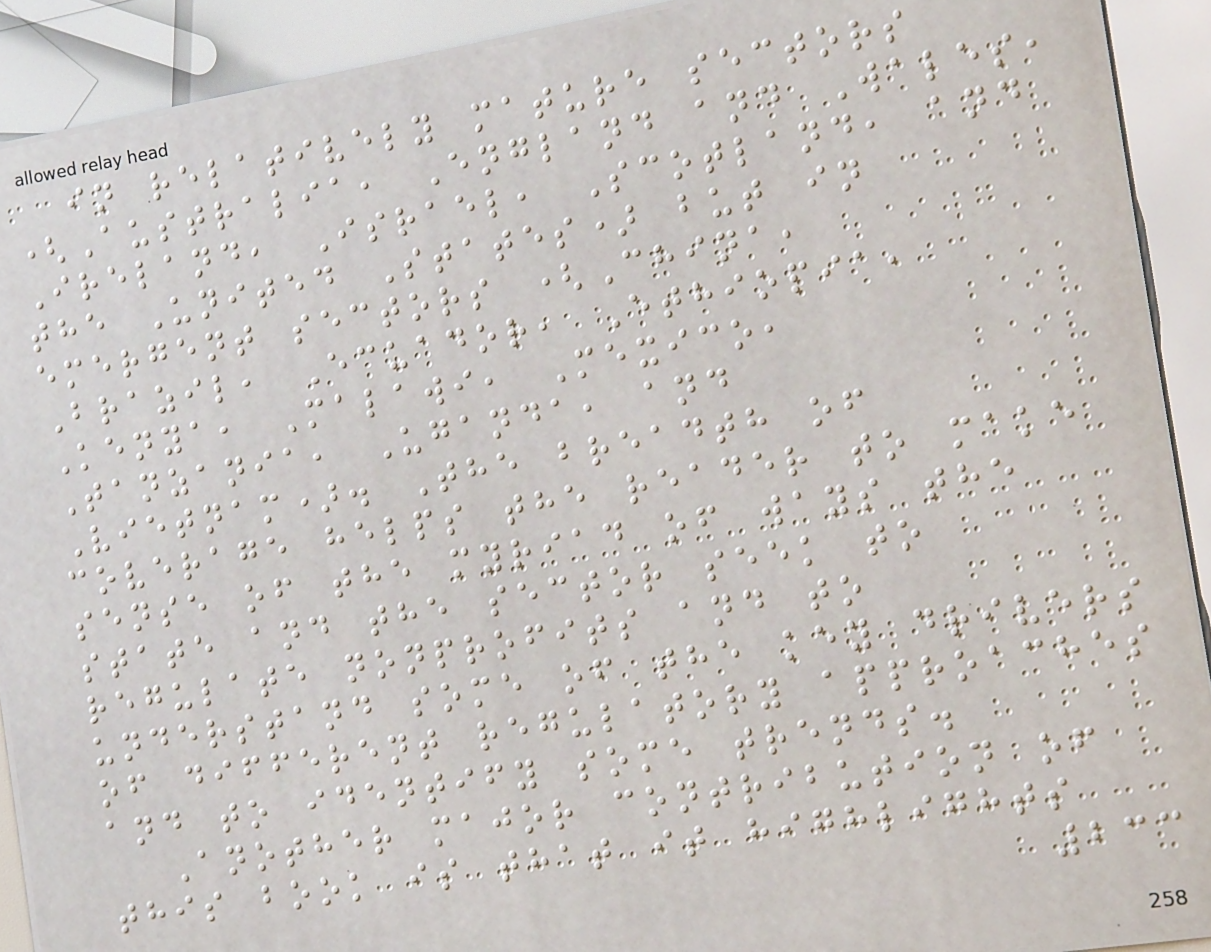in relatively mature sectors
(Australia, England and Wales,
Ireland, Israel, Scotland, and
the United States) but in
emergent sectors (China,
Brazil, Ecuador, Ethiopia,
Kenya, Malawi, Mexico,
Tanzania, Uganda, and
Vietnam). The breadth of
coverage helps the reader to make
sense of the myriad of ways the
state and the sector seek to
regulate nonprofits and to
understand some of the key drivers
of different regulatory approaches
and to identify some trends.
Another major contribution of
this book is that it highlights
233
